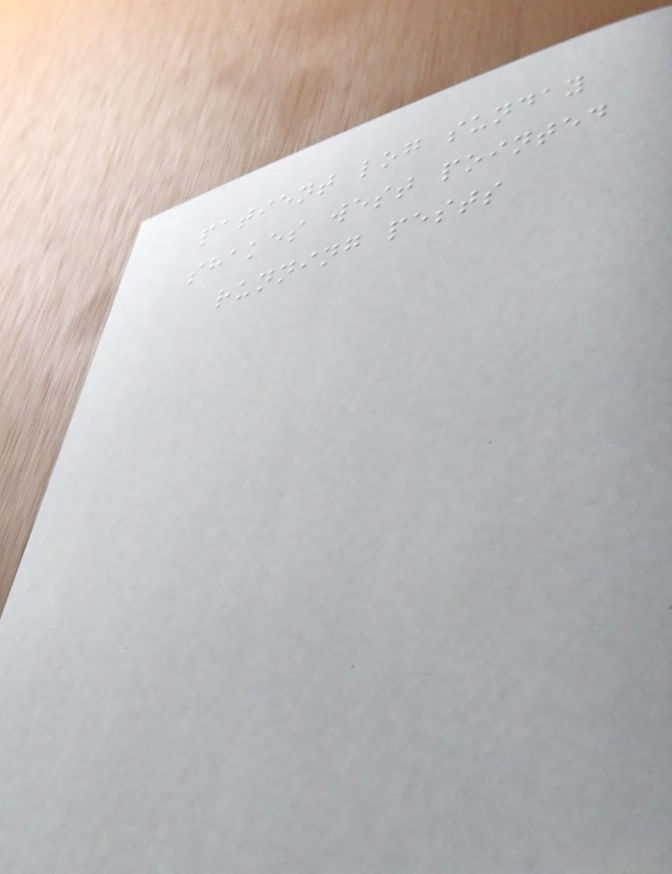patient log sunday
shakes west pointed
running pests
